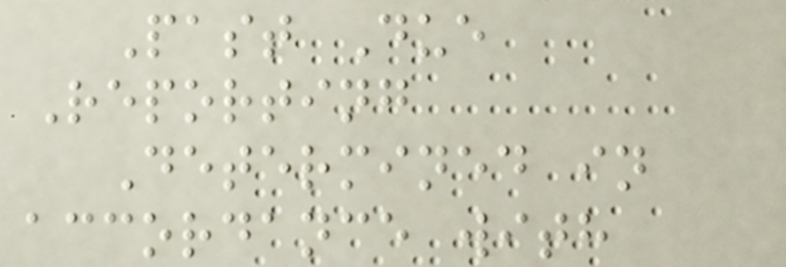Past Due
Reporting
Determined in
accordance with
